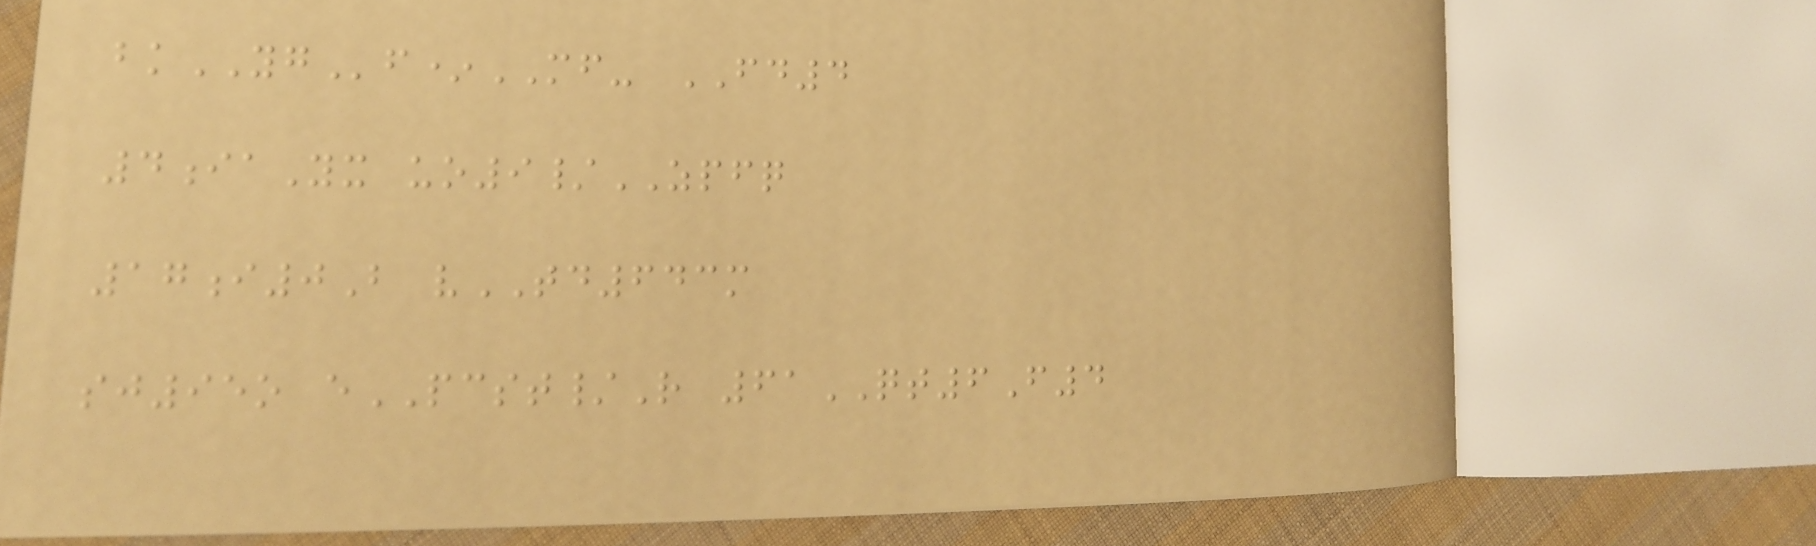bkYGf*MF- FD4
4iaYx uo9/ZPFQ
17i0B vTD643m
sj95o ePCST/R 61QT6F4
